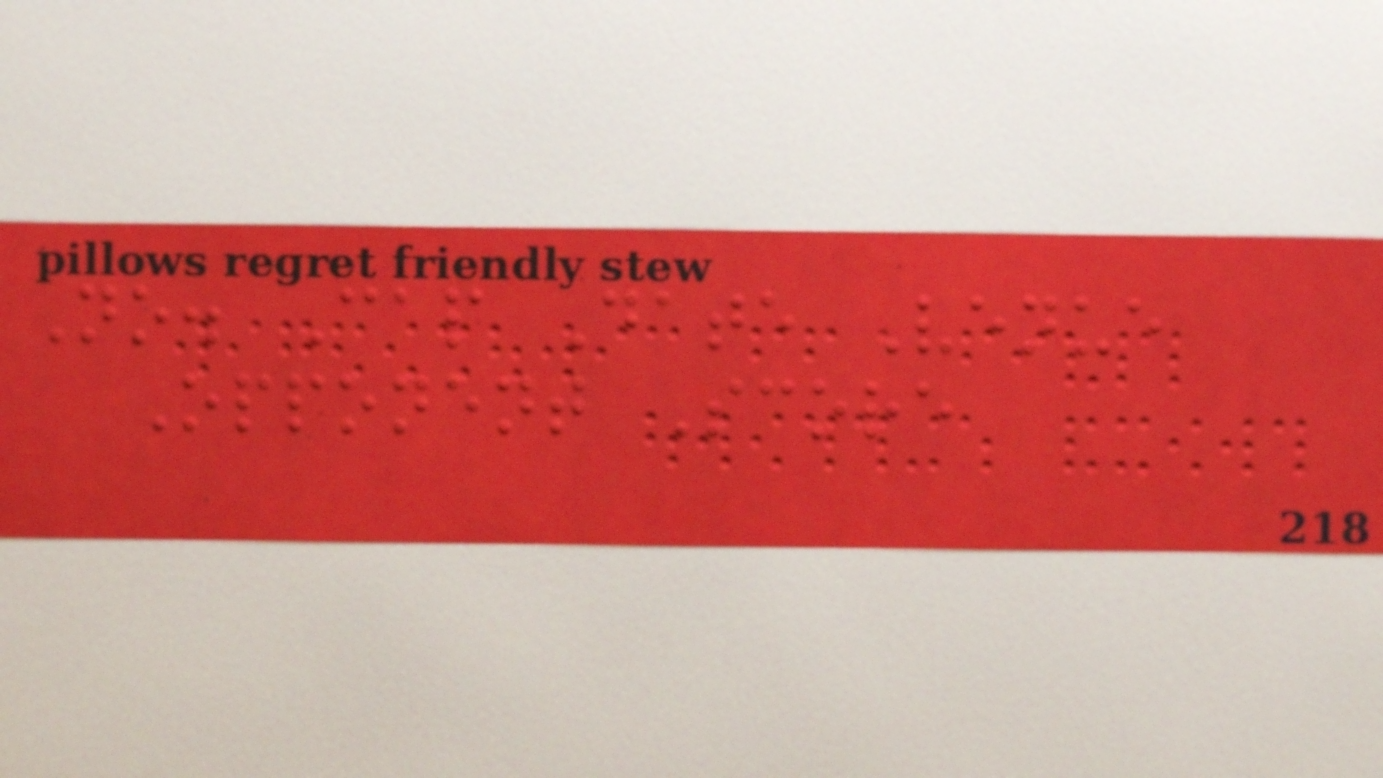No. Cap Date Venue
Opponent Score
